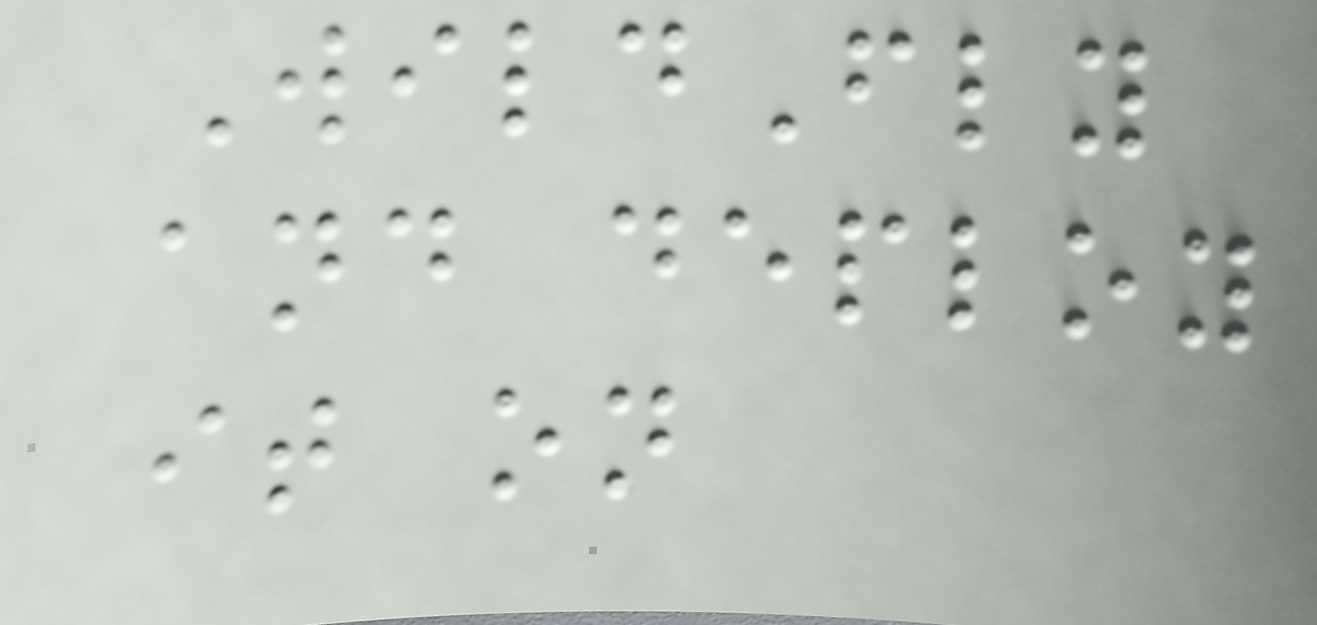WildFly
and deploy
it on
